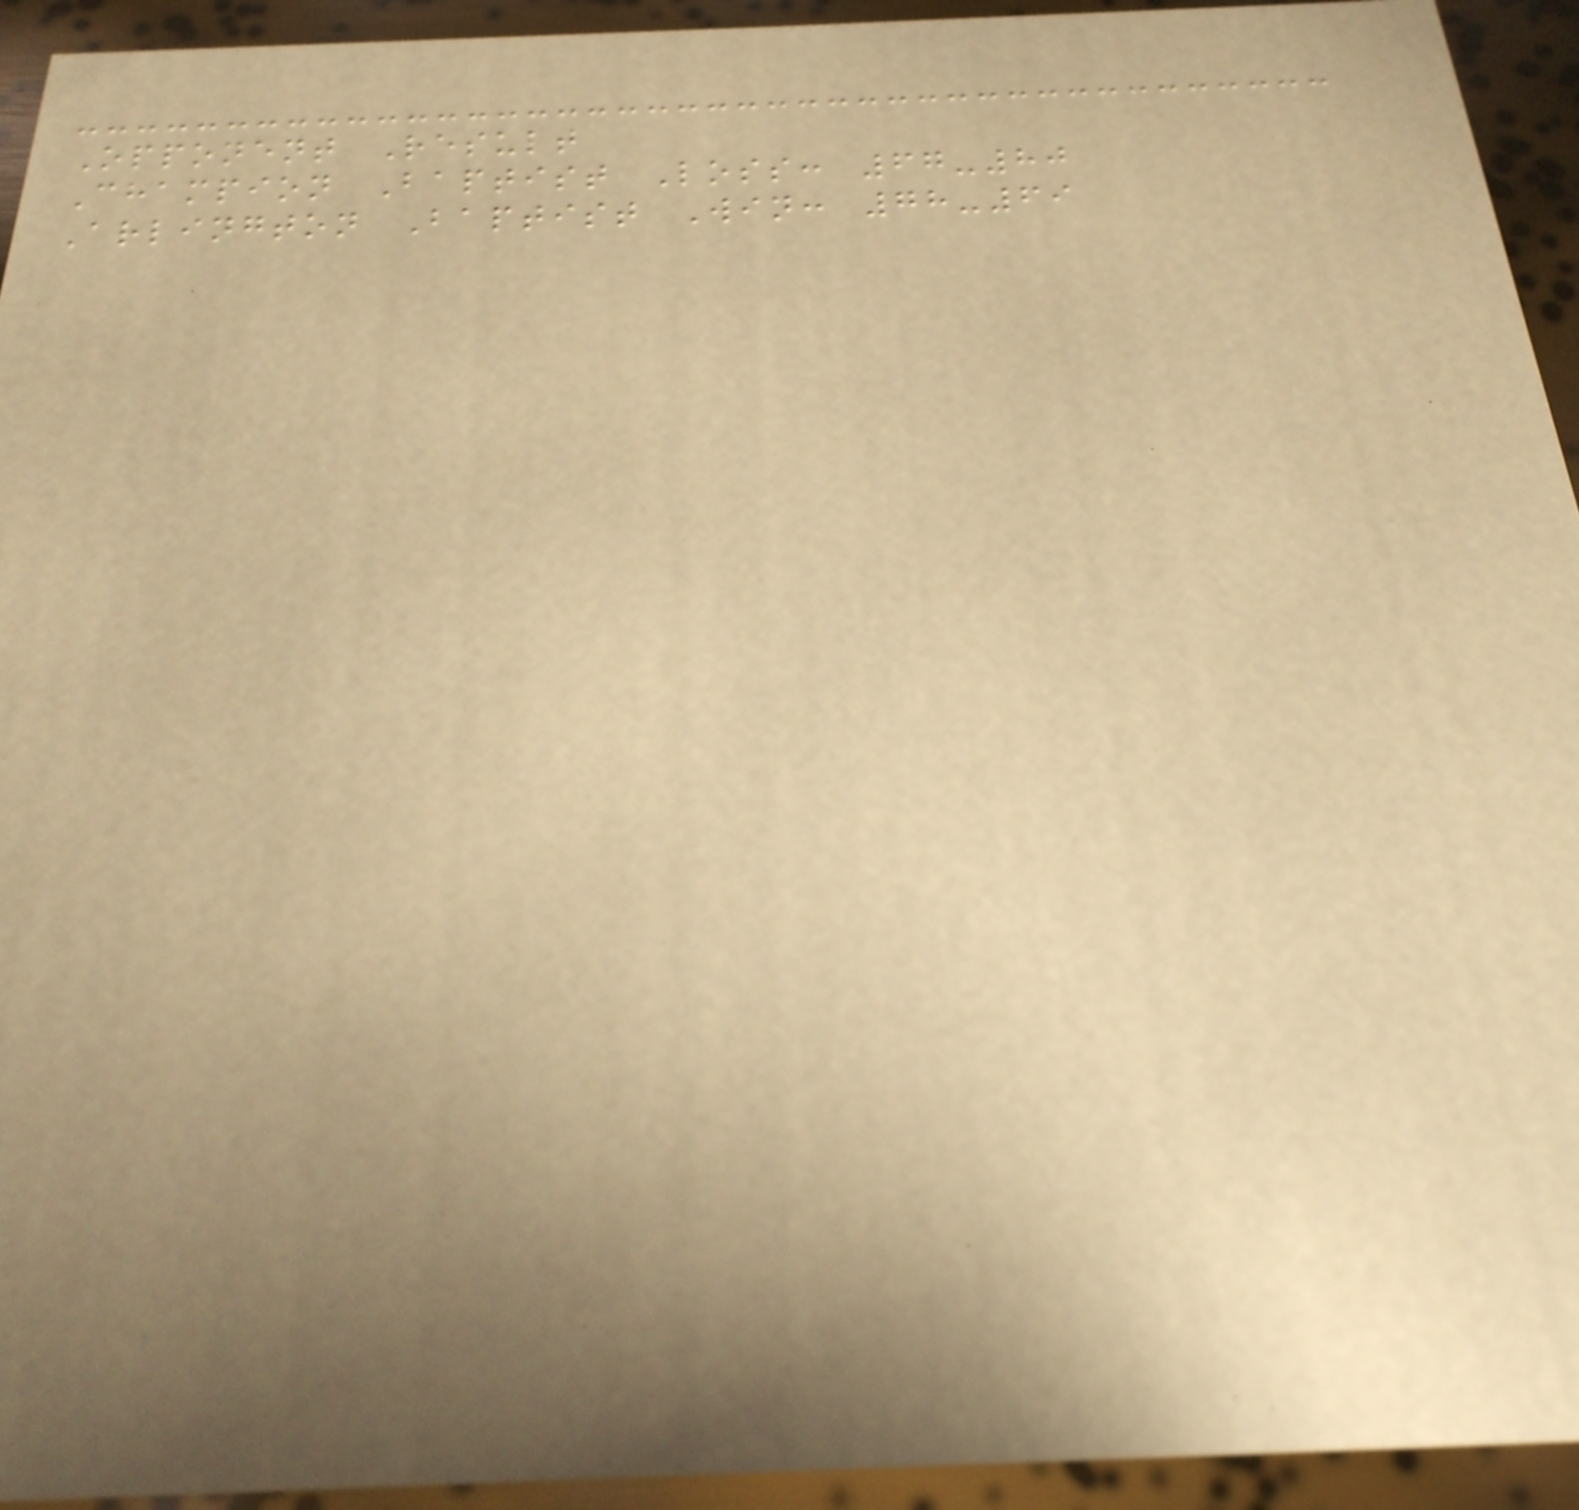Opponent Result
Champion Baptist Loss: 67-80
Arlington Baptist Win: 78-69
